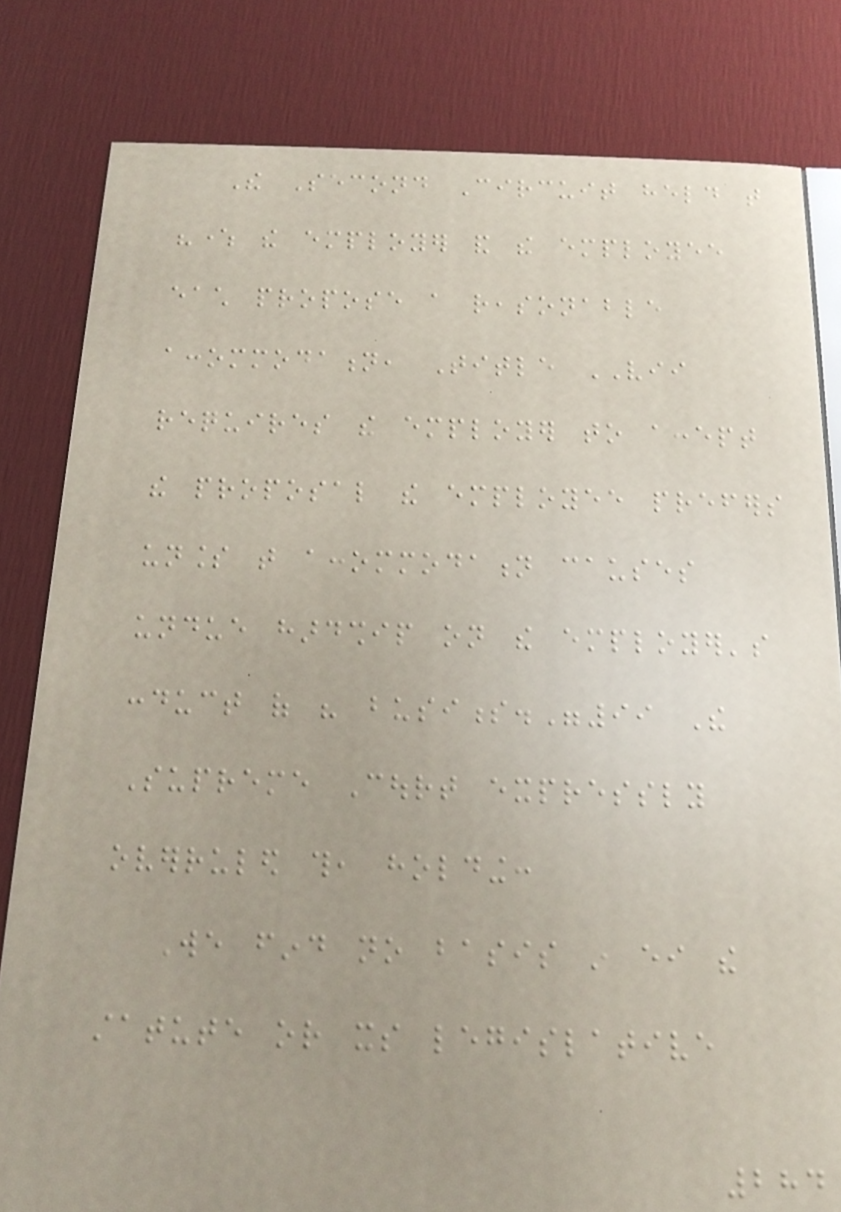The Second Circuit held that
"where the employer and the employee
each propose a reasonable
accommodation, Title VII
requires the employer to accept
the proposal the employee prefers
unless that accommodation causes
undue hardship on the employer's
conduct of his business."99 The
Supreme Court expressly
overruled this, holding:
We find no basis in either the
statute or its legislative
284
